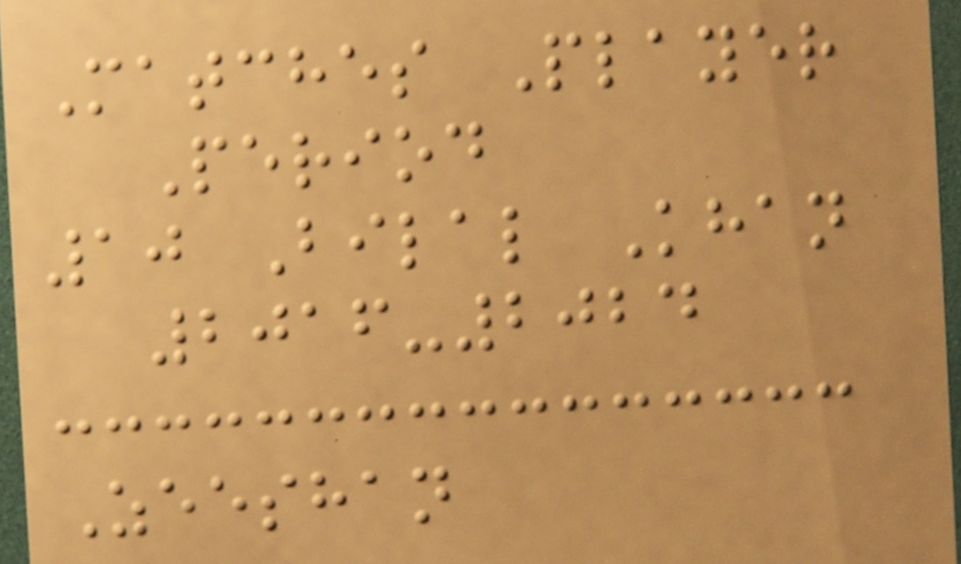Matches Player
Period
10 Bilal Khan
2016-2024
Zeeshan
